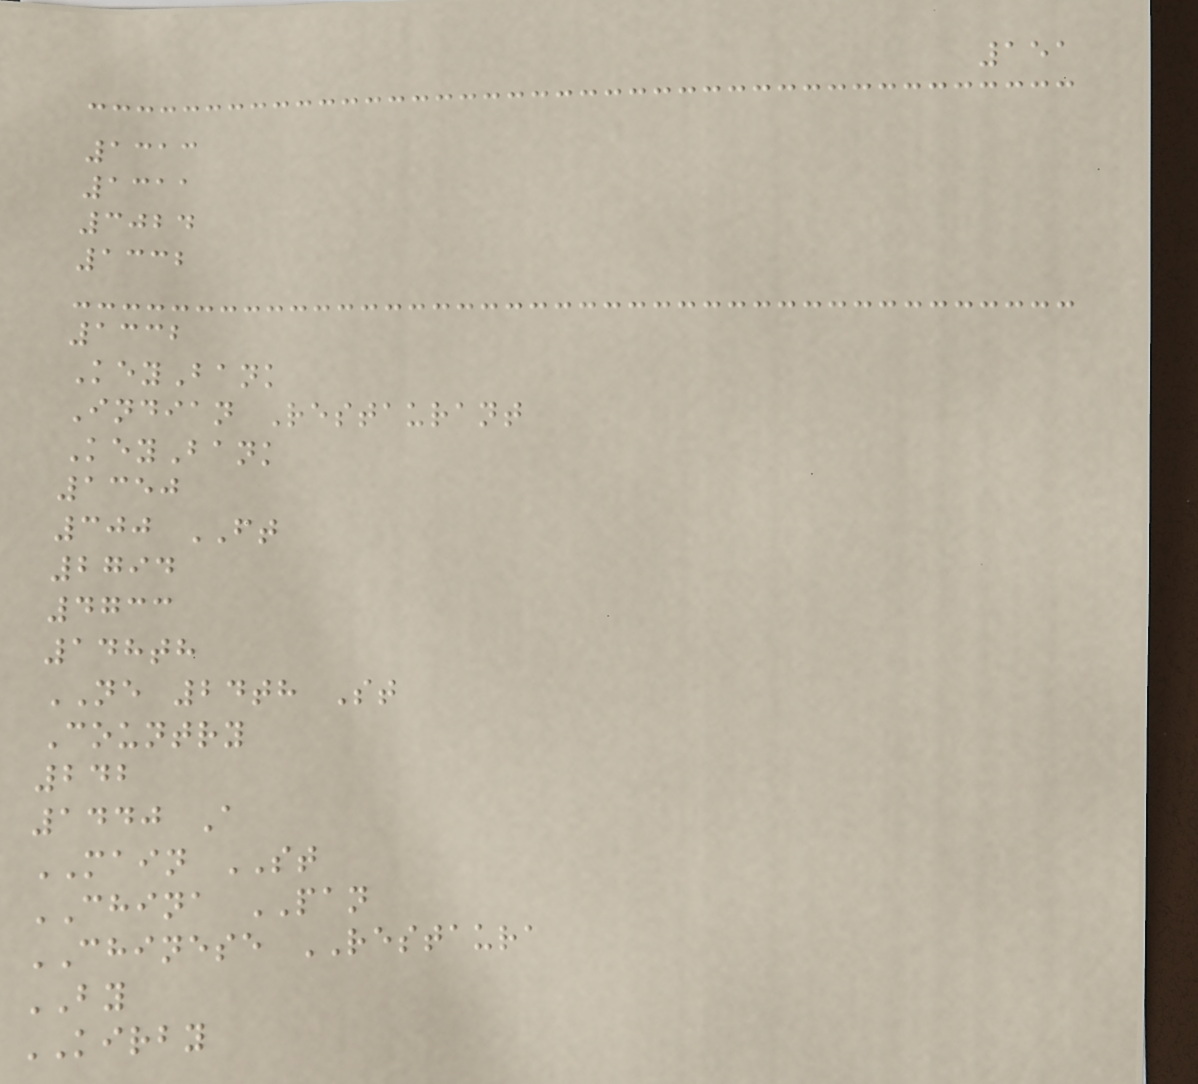151
1313
1311
3024
1332
1332
KeyBank
Indian Restaurant
KeyBank
1350
300 FT
2794
4733
148th
NE 24th St
Country
242
1440 A
MAIN ST
CHINA PAN
CHINESE RESTAURA
BY
KIRBY
